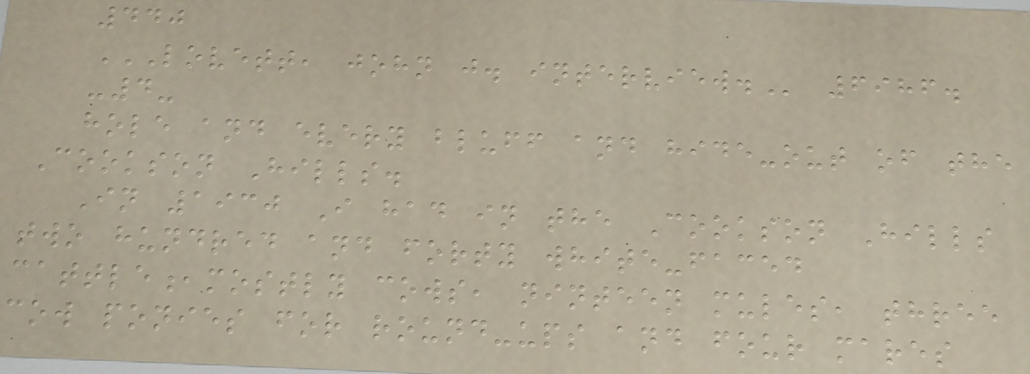440
LOVETT, JOHN J. INTERVIEW. 6986.
-4-
hole and every bluff and hide-out of the
Cookson Hills.
In 1930 I had in the Cookson Hills
two hundred and forty white-faced
cattle,mostly cows, ninteen mules, three
cow ponies for round-ups and four mares
